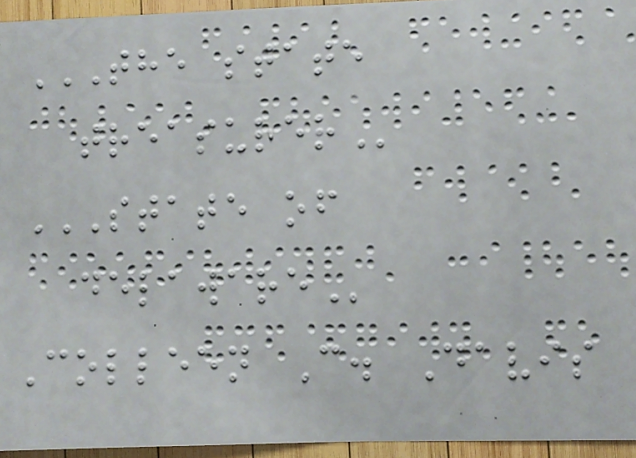THE STATE
TREASURER
STATE OF
DELAWARE
Colleen C. Davis
